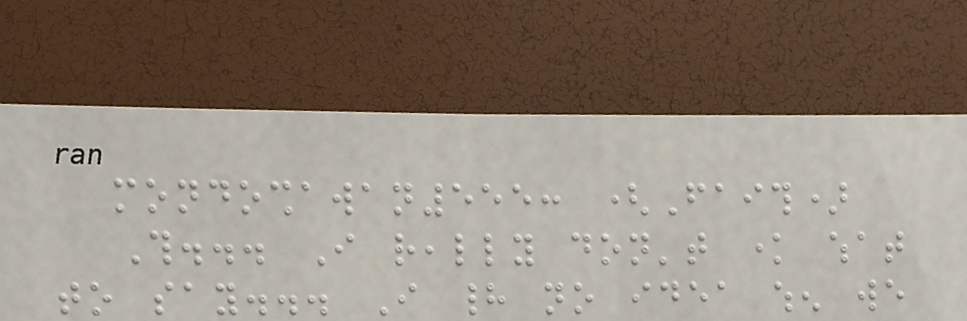mondoshawan555: (Faith)
This... I really don't know what
to say... I had no idea when we
